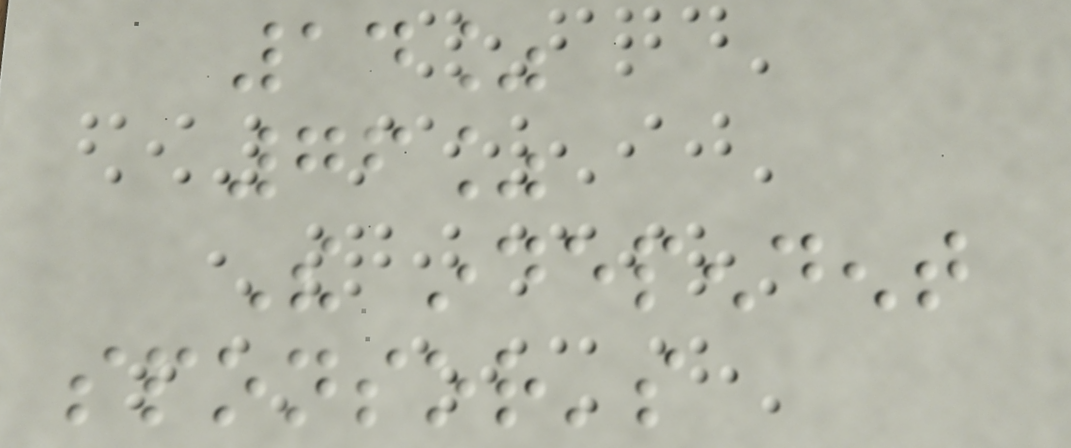14%
76%
The independent
sponsor's
